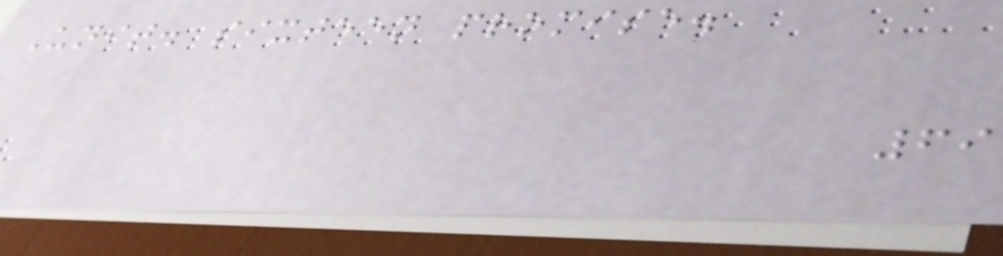Unit. sixteen promise.
69
